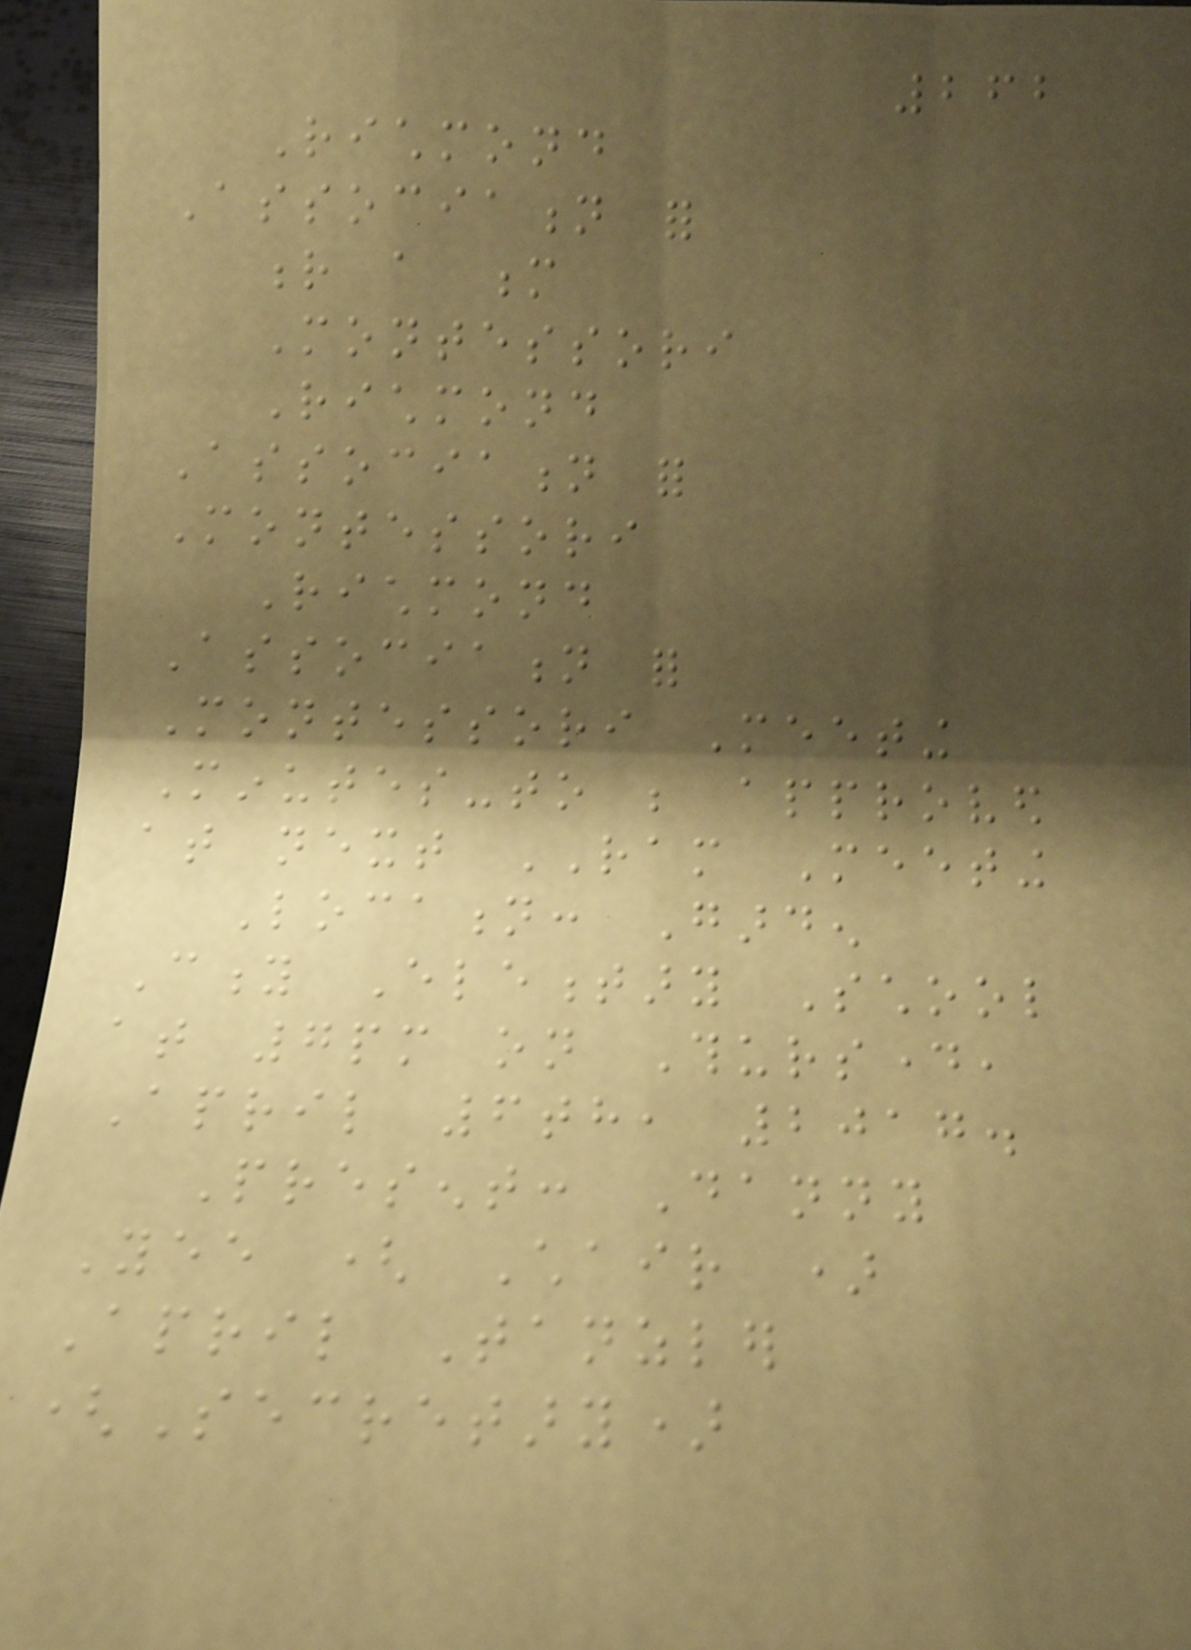262
Richmond
Association for
r a m
Montessori
Richmond
Association for
Montessori
Richmond
Association for
Montessori Meeting
Minutes-to be approved
at next RAM Meeting
Location: Garden
City Elementary School
at 7pm on Thursday,
April 6th, 2017.
Present: Danny
Yee ( Chair )
April Tanzler
(Secretary)
